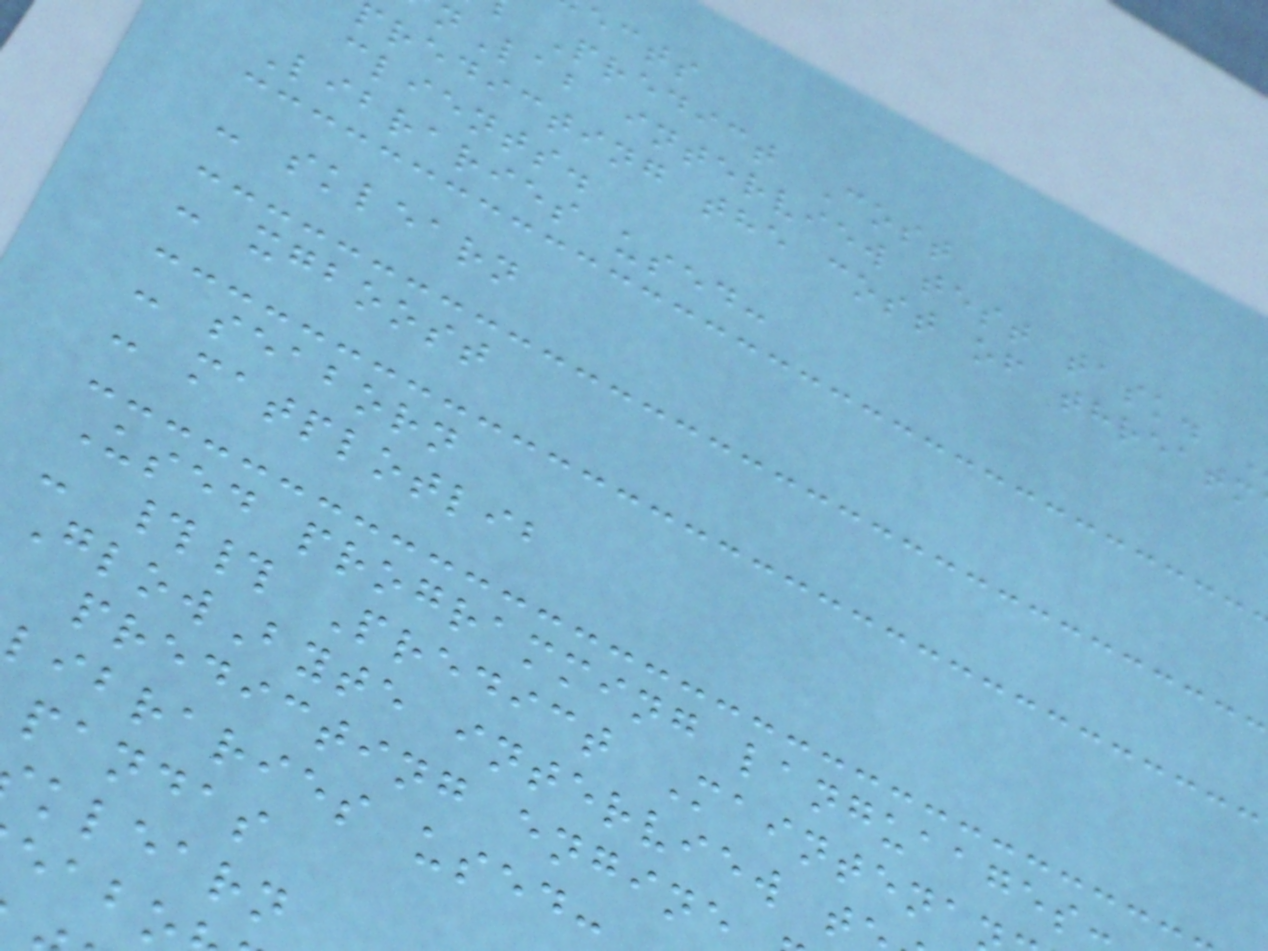ects
Predict Cost
nLab interview test task.
predicting the cost of threatm
clients.
Libraries used:
- sklearn
- xgboost
- seaborn
- matplotlib
Used programming languaages
- ## Predict Maintena
GlowByte interview t
predicting engine
libraries used:
pandas
klearn
